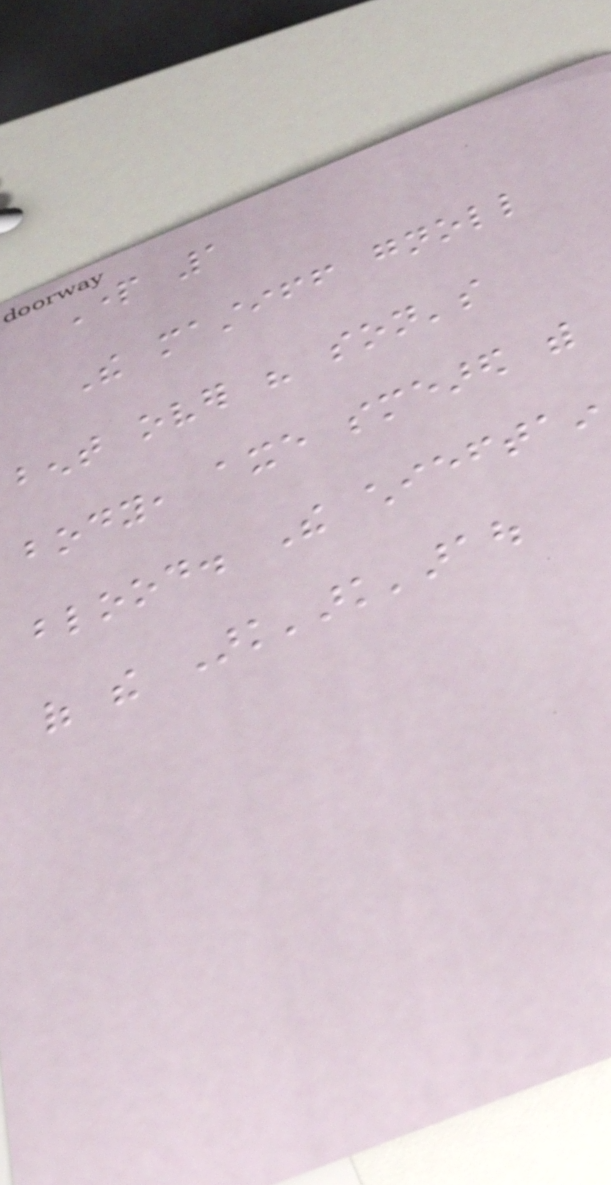Part 1
The mastiff gnoll
bent over his son's
body, axe smeared with
blood. The chieftain
of the Ark'ark'araou
